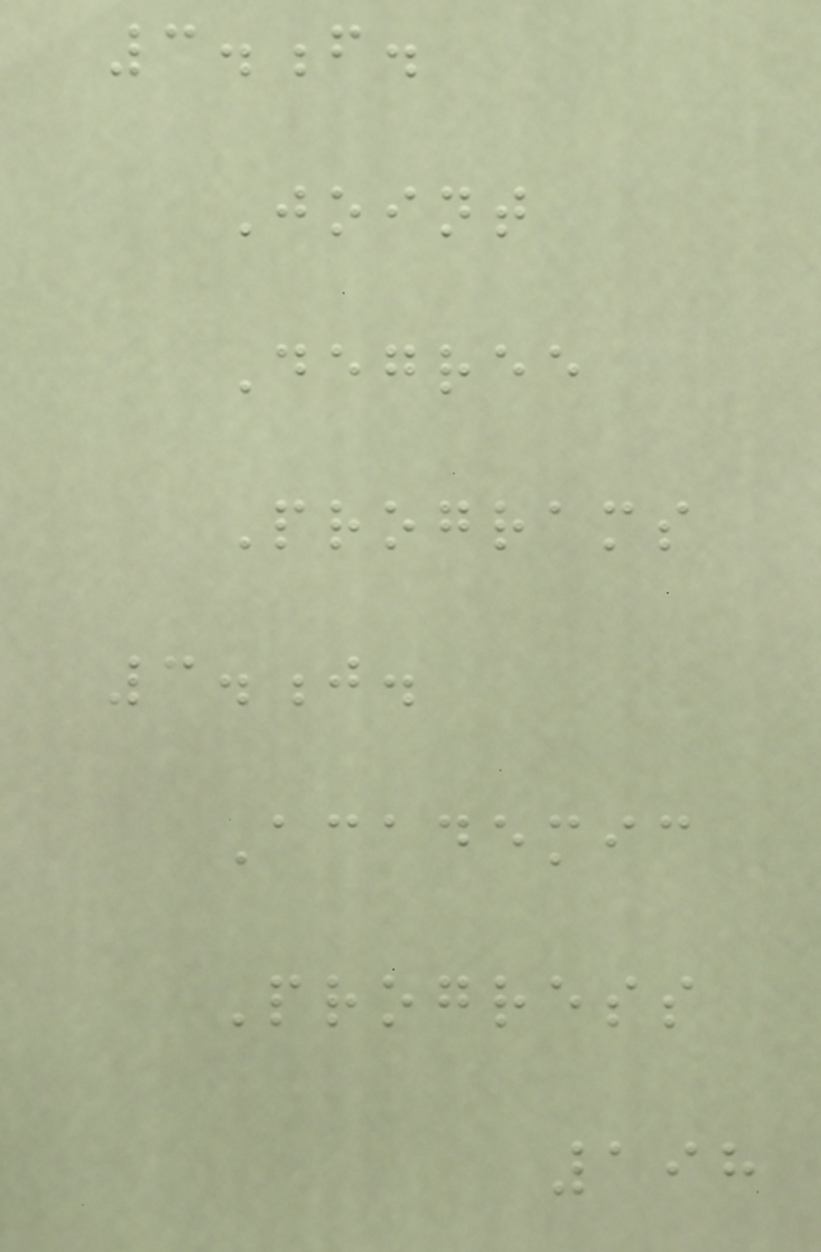3.f.
Joint
Degree
Programs
3.j.
Academic
Progress
198
